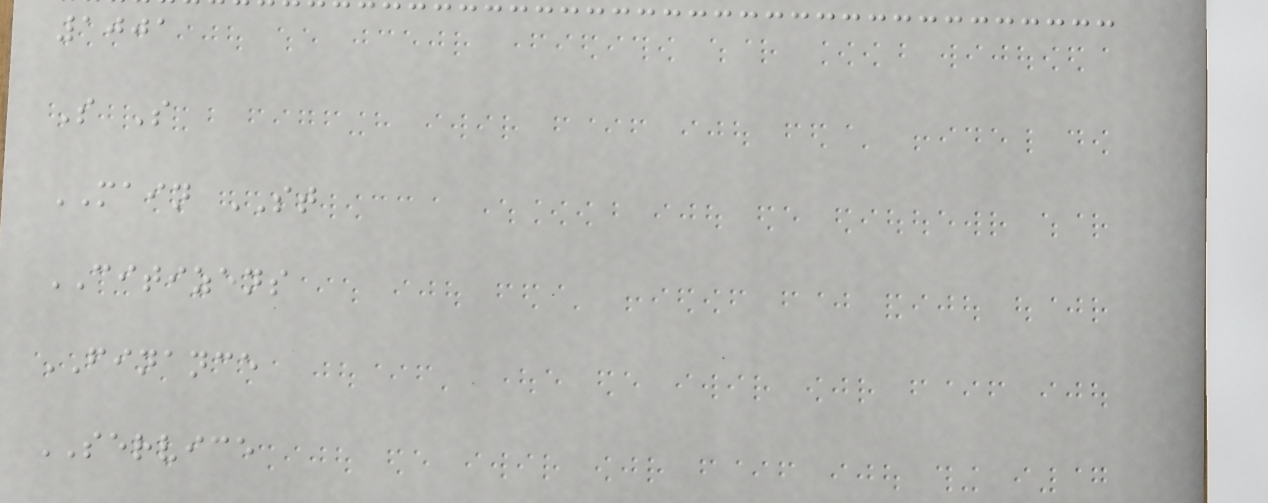1001
S S
MAIN ST
CITIZENS
FINANCE
SERVICE
